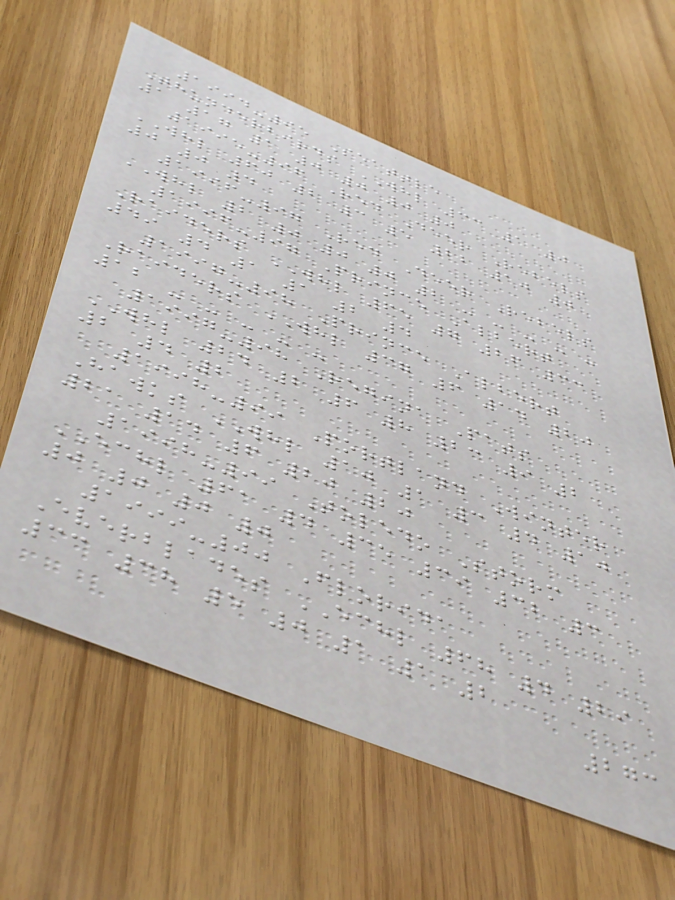1994-95 Seattle
Thunderbirds WHL 33 1 0
1 17 1 0 0 0 0
1995-96 Red Deer Rebels
WHL 60 2 3 5 22 10 0
0 0 4
1996-97 Red Deer Rebels
WHL 2 0 0 0 2 - - - - -
1996-97 Prince Albert
Raiders WHL 65 7 26 33
49 4 1 1 2 4
1997-98 Prince Albert
Raiders WHL 37 6 14 20
12 - - - - -
1997-98 Regina Pats
WHL 24 2 6 8 23 9 2
2 4 2
1998-99 Portland Winter
Hawks WHL 10 1 3 4 10
21 14 6 20 20
1998-99 Toledo Storm
ECHL 61 4 35 39 32 3
0 0 0 0
1999-00 Florida
Everblades ECHL 68 4 29
33 38 5 0 1 1 2
273
